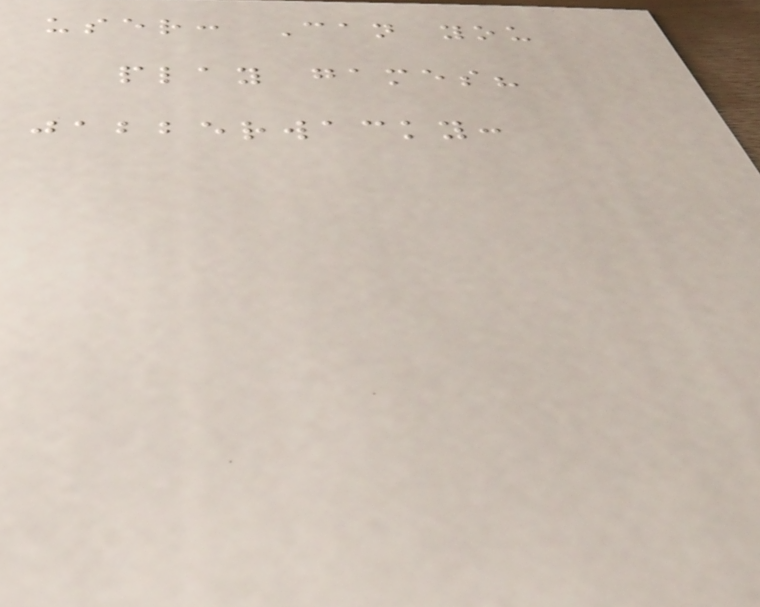user: Can you
play games?
jabberwacky:
